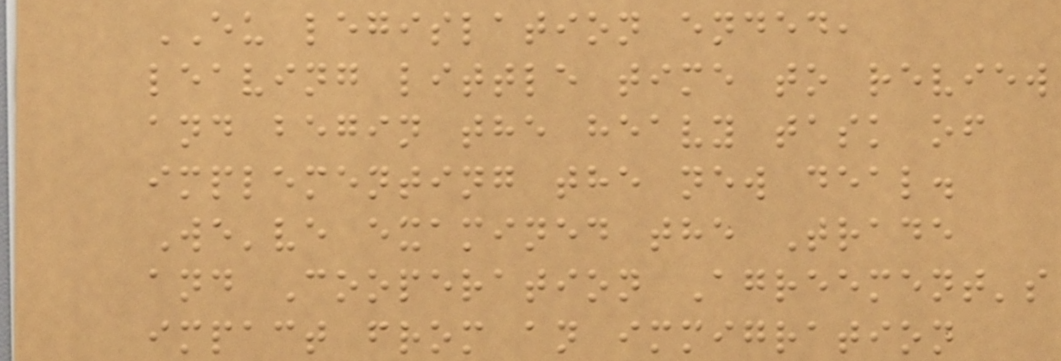EU legislation ended,
leaving little time to review
and begin the heavy task of
implementing the new deal.
We've examined the Trade
and Cooperation Agreement's
impact from an immigration
